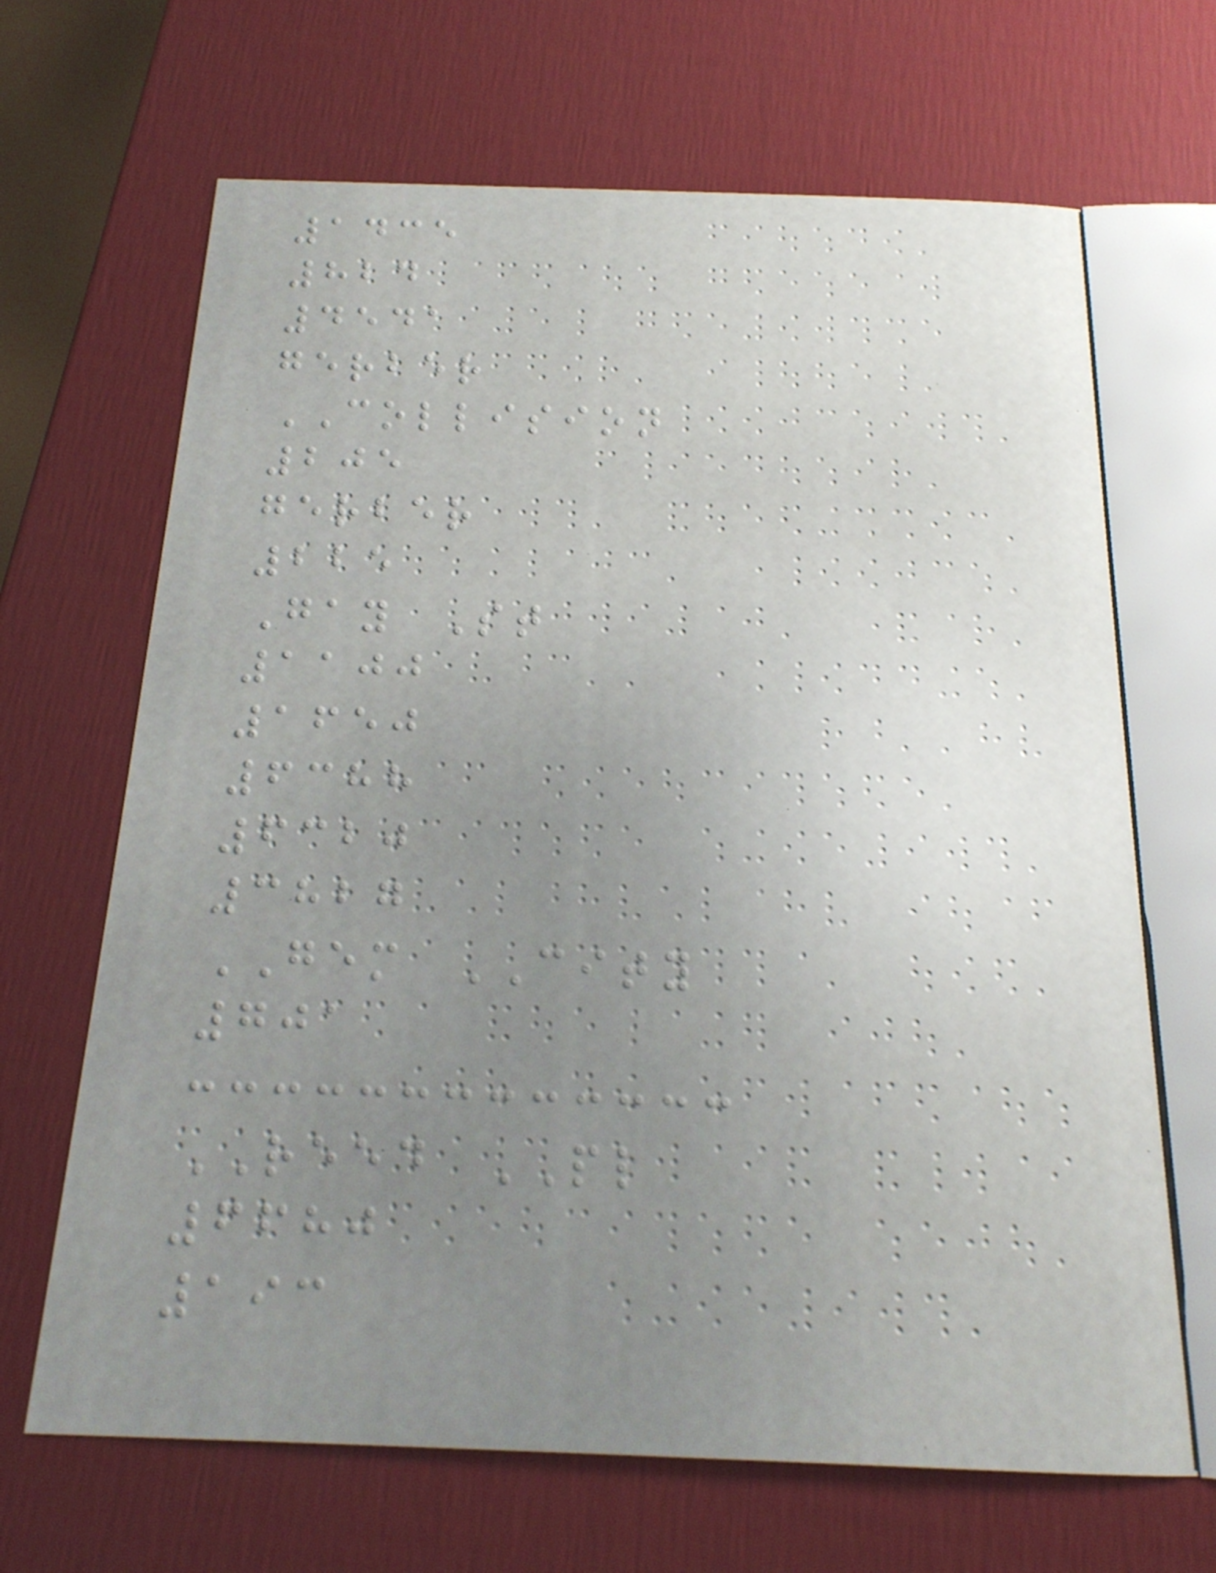1435
824
4541
gerber
COLLISION
205
gerber
225
Gay St
1100
1650
6388
6320
3827
GEM CITY
701
REED PL
6680
193
